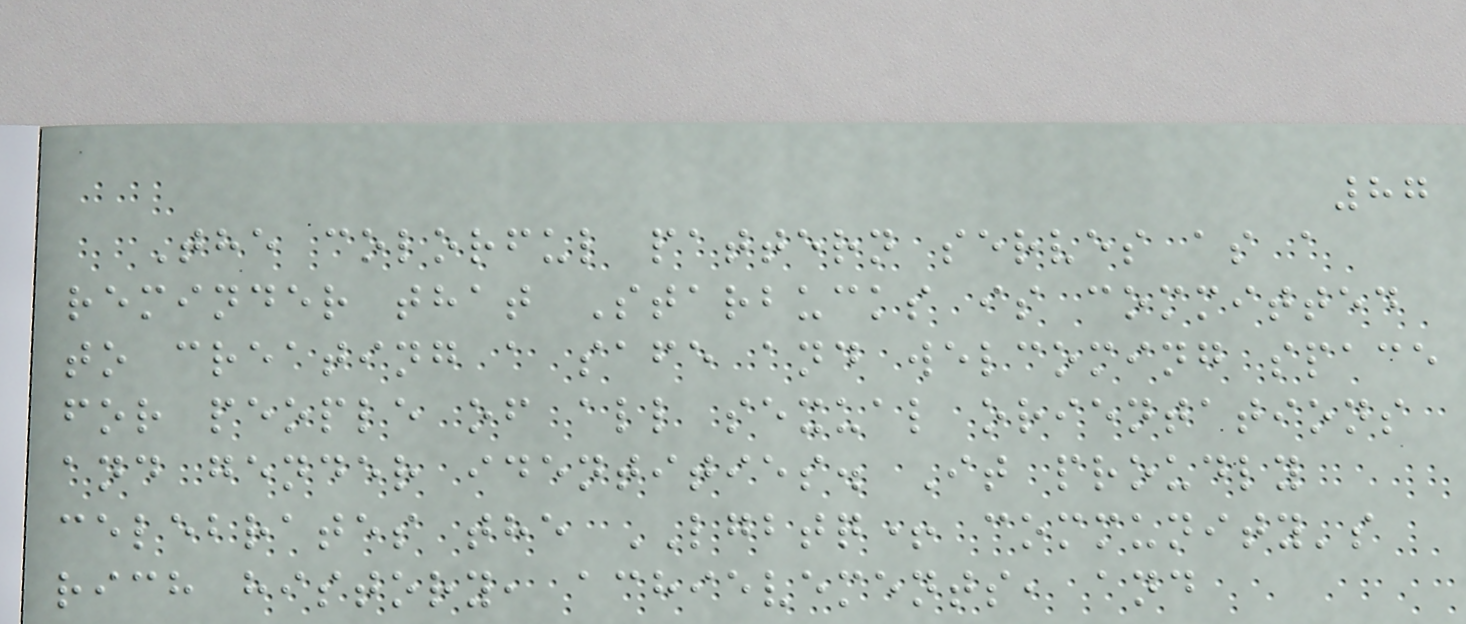87
The colorful pattern serves as a
reminder that Starbucks is committed
to creating a safe and welcoming space
for people of all sexual orientations
and gender identities. It proudly
celebrates the LGBTQ+ community's
rich history, achievements, and
